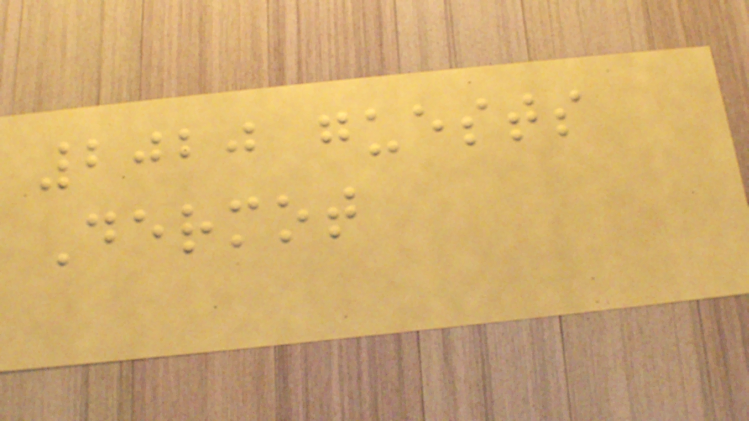2020 guests
Dermot
